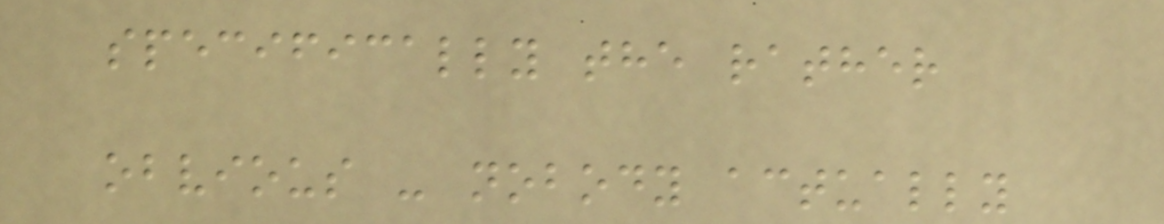specifically the rather
obvious - nobody actually
